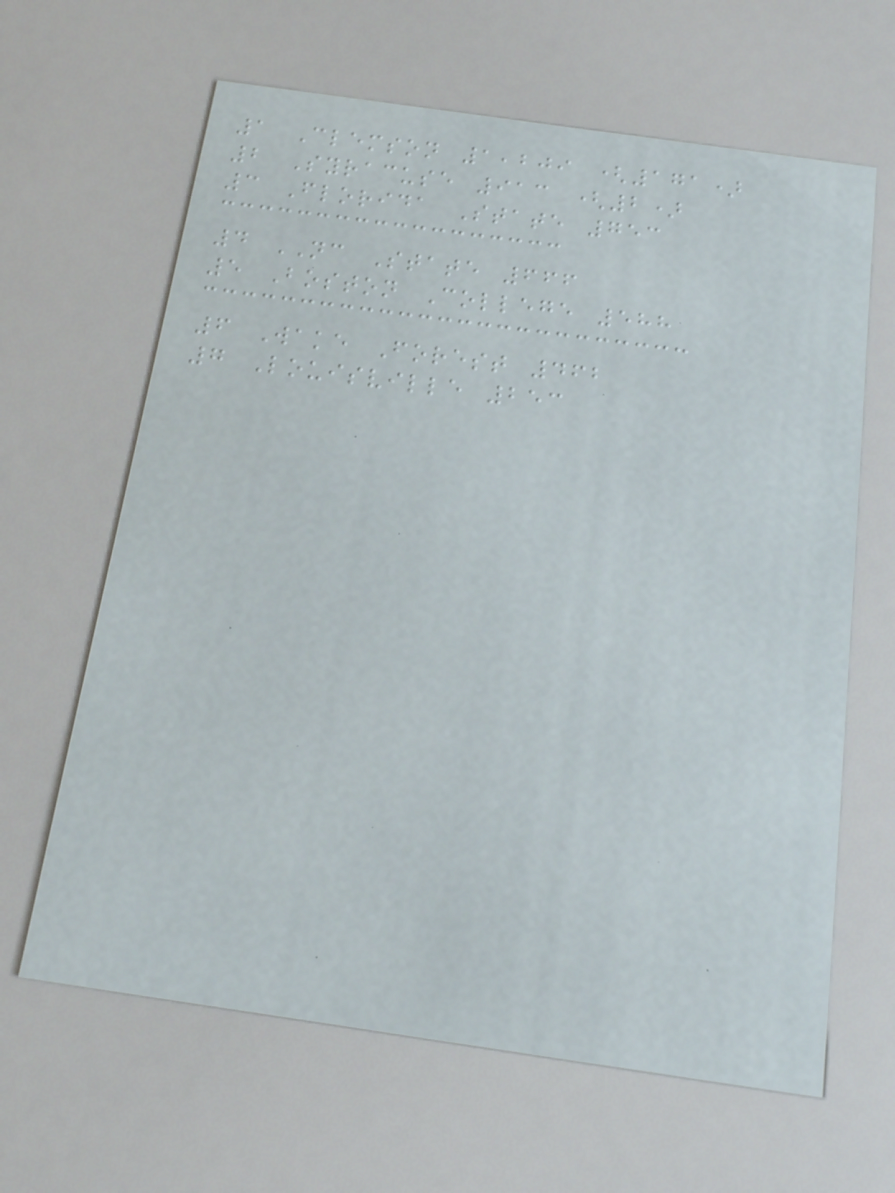1 Clemson 1,209 (171)
2 Syracuse 913 (2)
3 Florida State 753
4 NC State 666
5 Boston College 588
6 Wake Forest 462
7 Louisville 253
